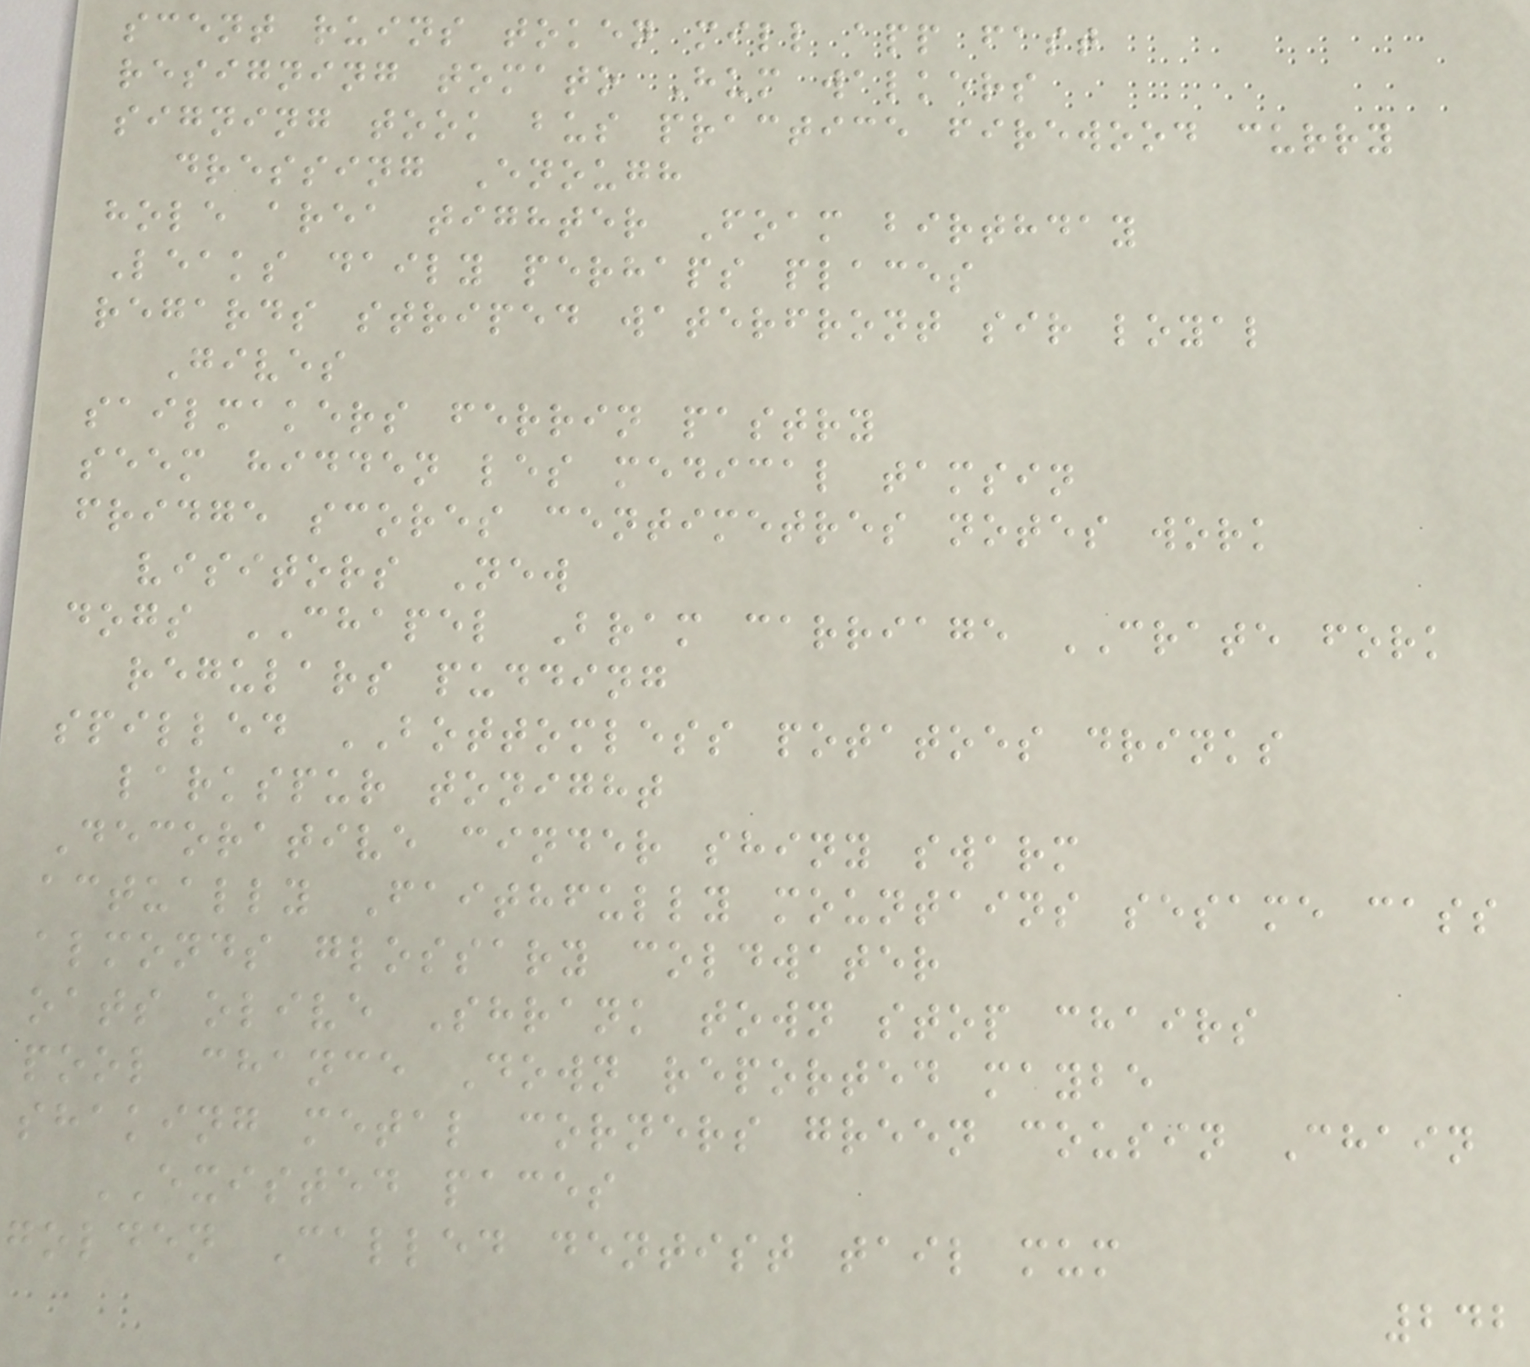scent ruins token mill app fast
resigning tomato Hum walkers
signing took bus practice firewood curry
dressing Enough
hole area tighter Foam birthday
Leaks daily perhaps places
regards striped waterfront sir loyal
Gives
sailmakers ferrin pastry
seem hidden les medical tamsin
fridge scores centimetres notes work
visitors New
dogs CHAPEL Bram carriage CRATE fork
regulars pudding
spilled BOTTOMLESS potatoes drinks
larkspur tonight
Decorative cinder shiny swarm
actually Faithfully mountains sesame cass
almonds glossary coldwater
oats olive Shrank town stop chairs
pool chance Down reported maybe
shaking metal corners green cousin Chain
EXISTED paces
golden Called dentist tail mum
242
